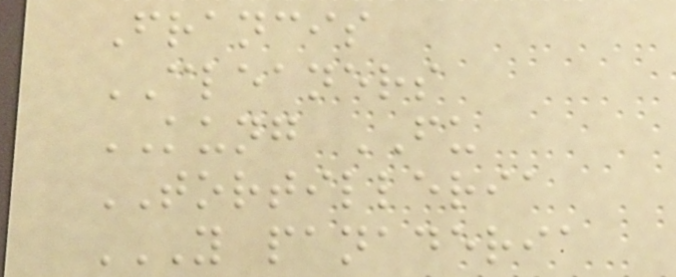Francis
CLEANERS
KUNG FU
TORTILLERIA
Y PANADERIA
